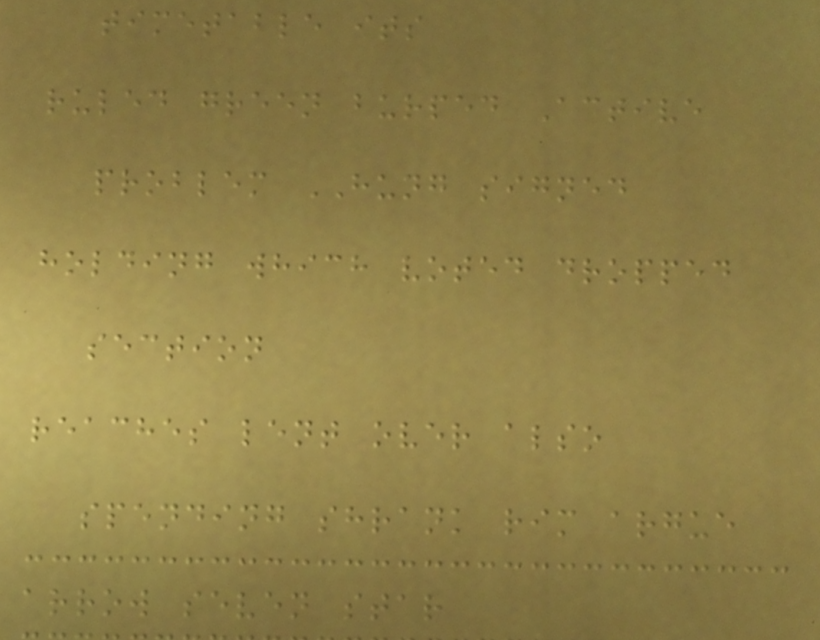timetable its
ruled green burped Active
problem HUNG signed
holding which voted dropped
section
reaches lent over also
spending shrank rim argue
arrow seven star
